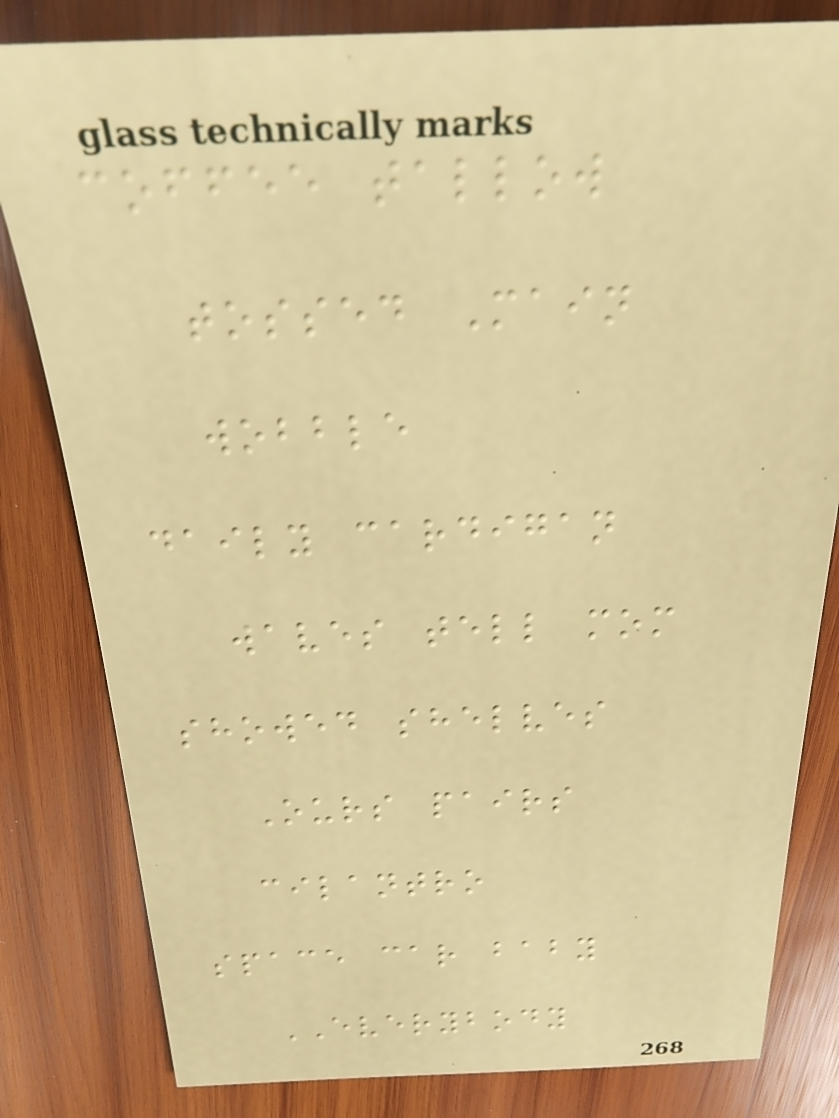coffee tallow
tossed Main
wobble
daily cardigan
waves tell mom
showed shelves
Ours pairs
cilantro
space car baby
EVERYBODY
